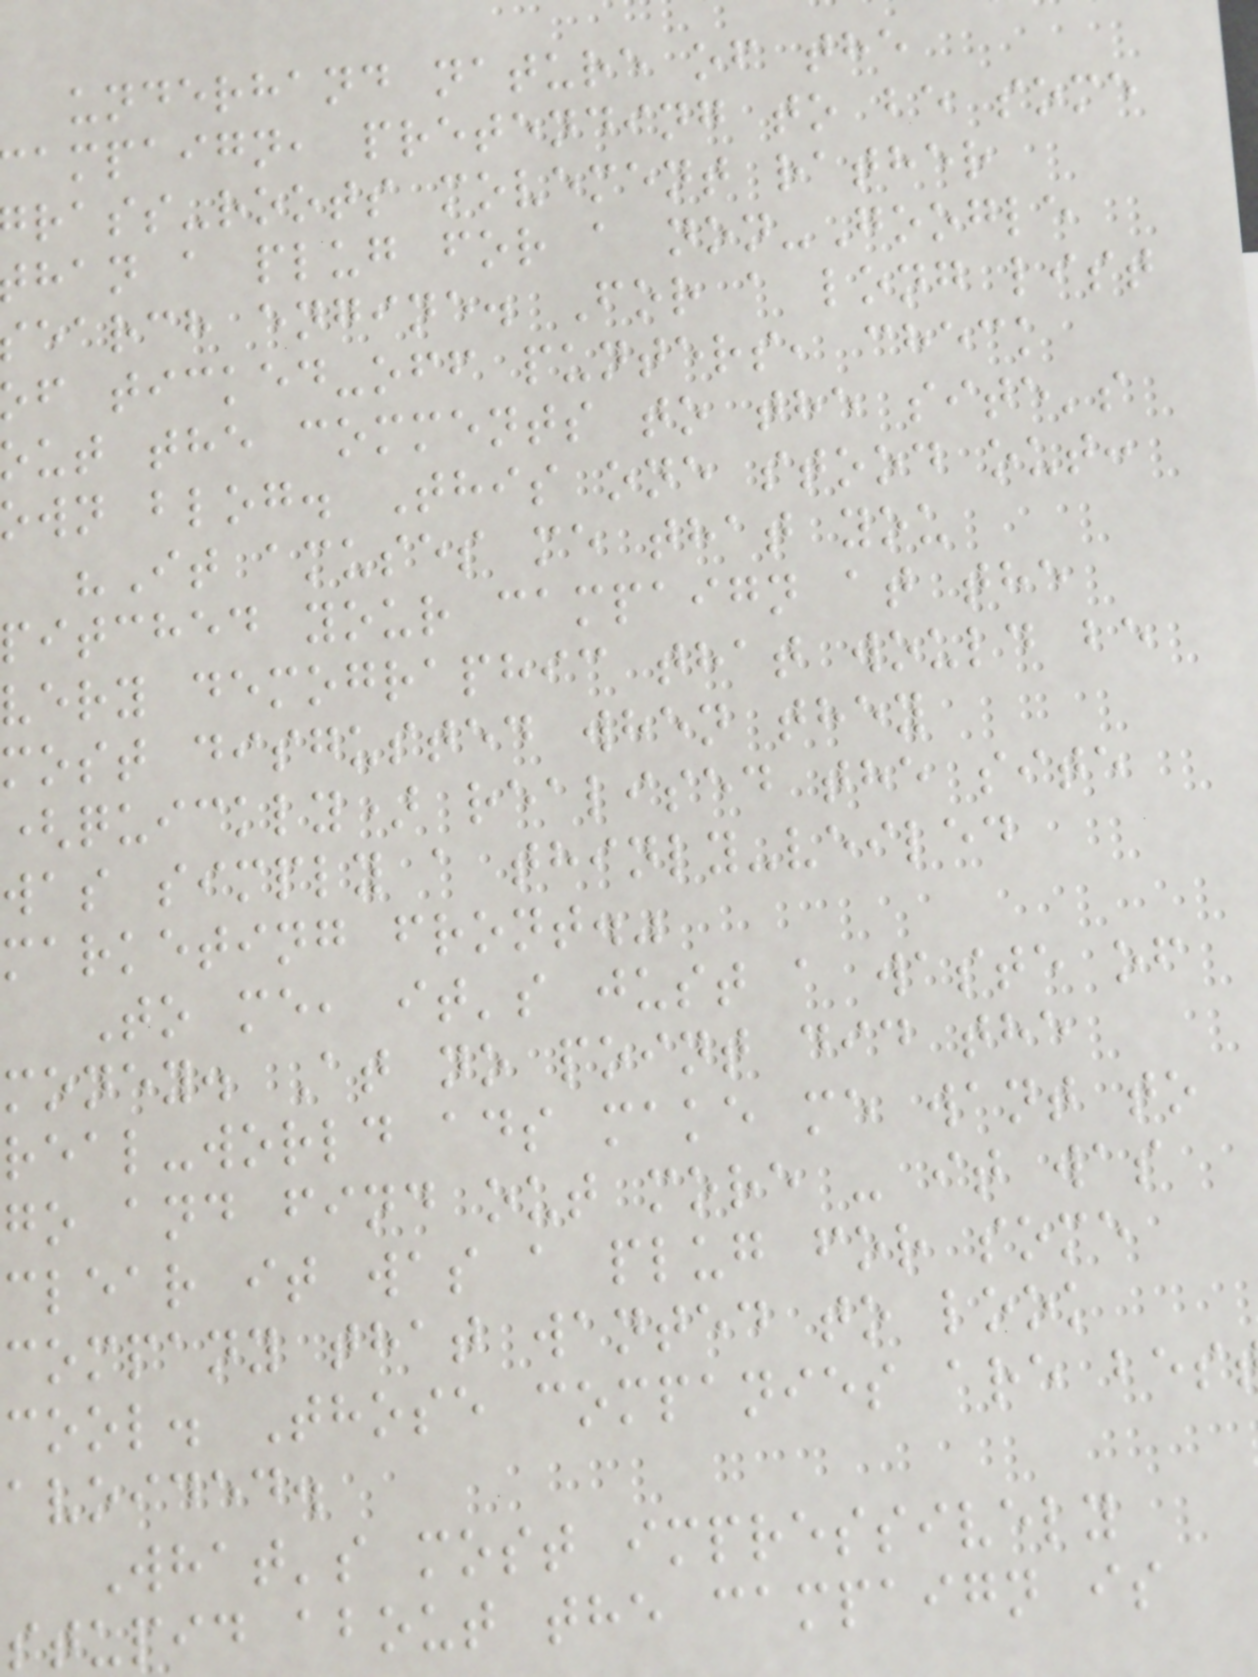underhand nature of the
ampaign, pretending to be some
rass-roots movement rather
han a plug for a non-Google
earch engine. For a long list
f ticked-off punters, check
ut the comments to the site's
wn blog. This one stood out:
"It amuses me that you
pitched your campaign at the
very demographic that would be
most disgusted when they
(quickly) realised the site
was simply a thinly-veiled
marketing front."
To me, it's just a waste of
money. At no point did the
real-world ads make me want to
go and find out more - it was
clear it was a plug for some
company that wanted to look
cool. Those companies are bes
avoided.
What's most impressively
stupid about the campaign is
